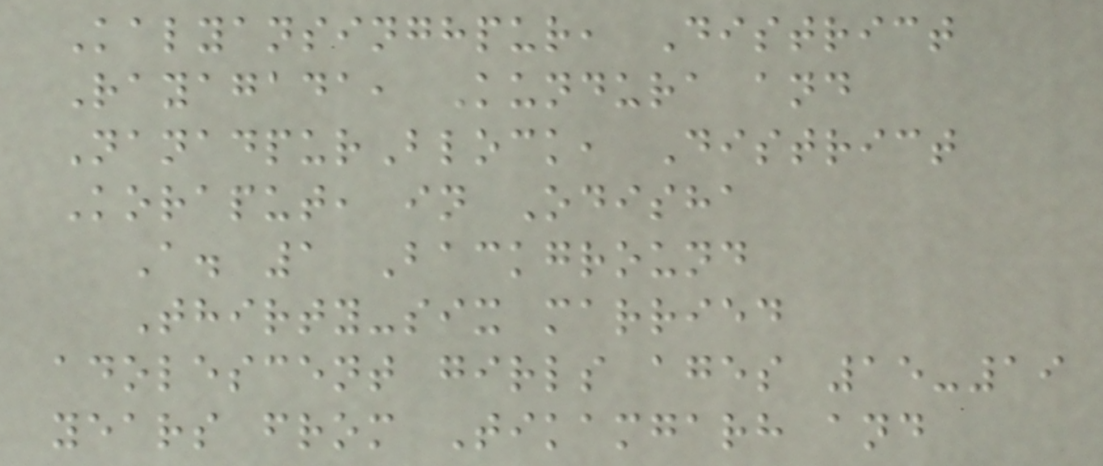Kalyansinghpur, District
Rayagada, Kundura and
NanadpurBlock, District
Koraput, in Odisha
A. 1 Background
Thirty-six married
adolescent girls ages 15-19
years from Tikamgarh and
